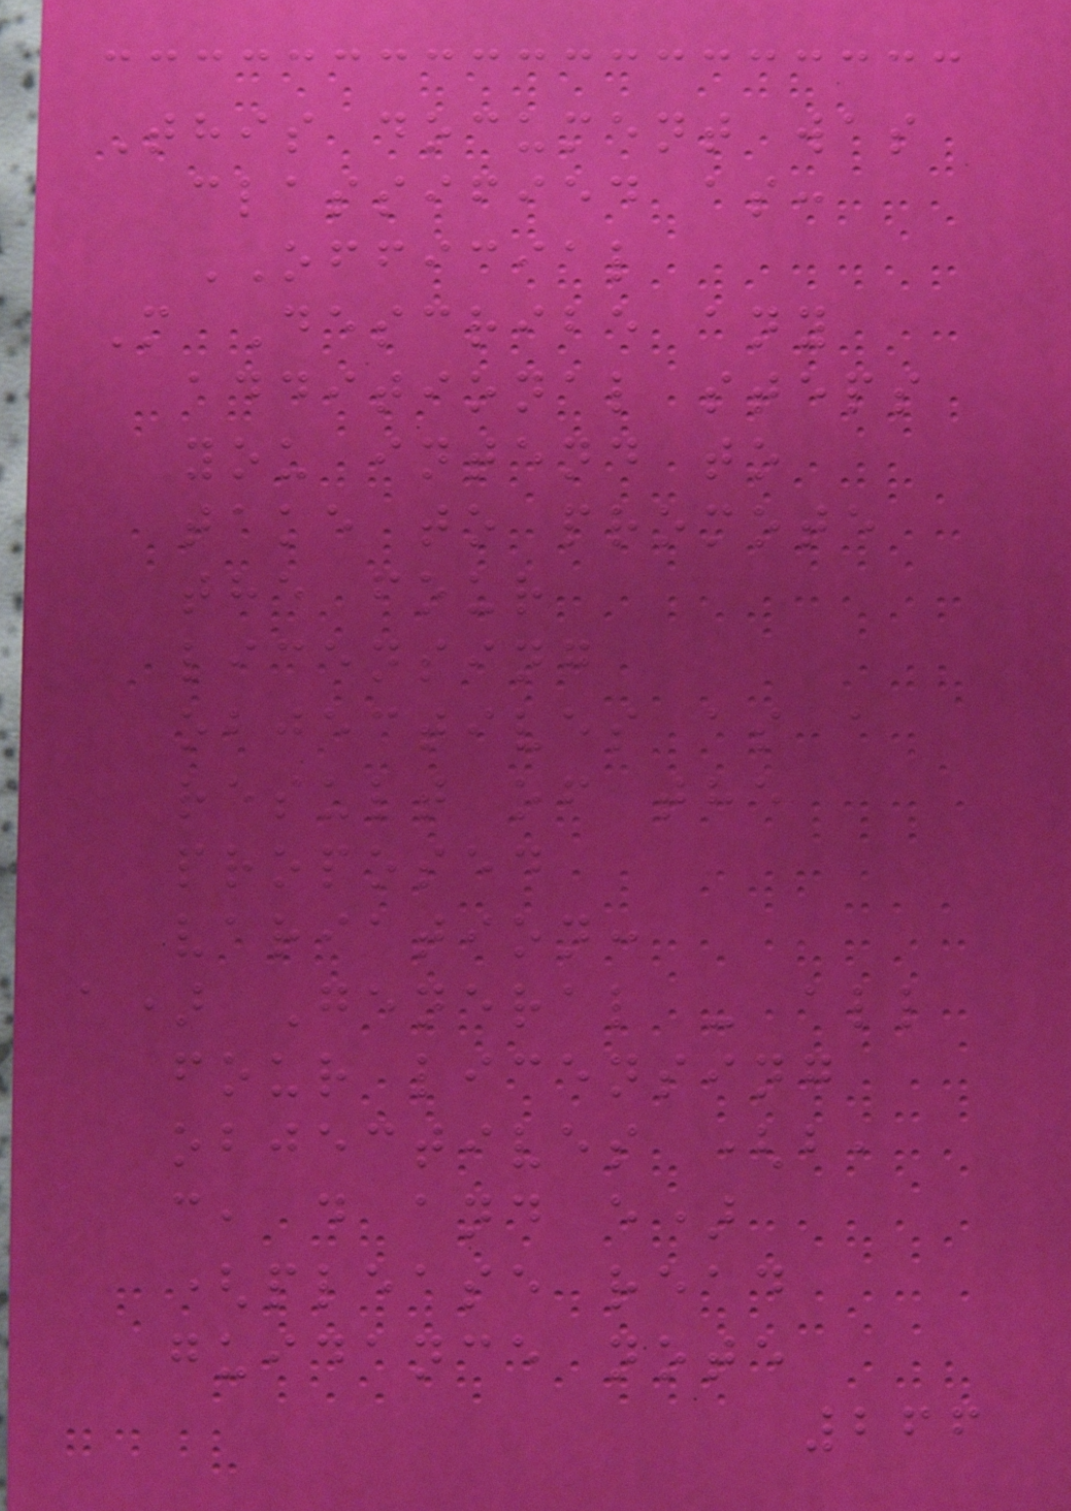This document was
classified as:
OFFICIAL
M Describe any
additional steps
you intend to
take to promote
the four
licensing
objectives as a
result of the
proposed
variation:
a) General - all
four licensing
objectives (b,
c, d and e)
(please read
guidance note
266
